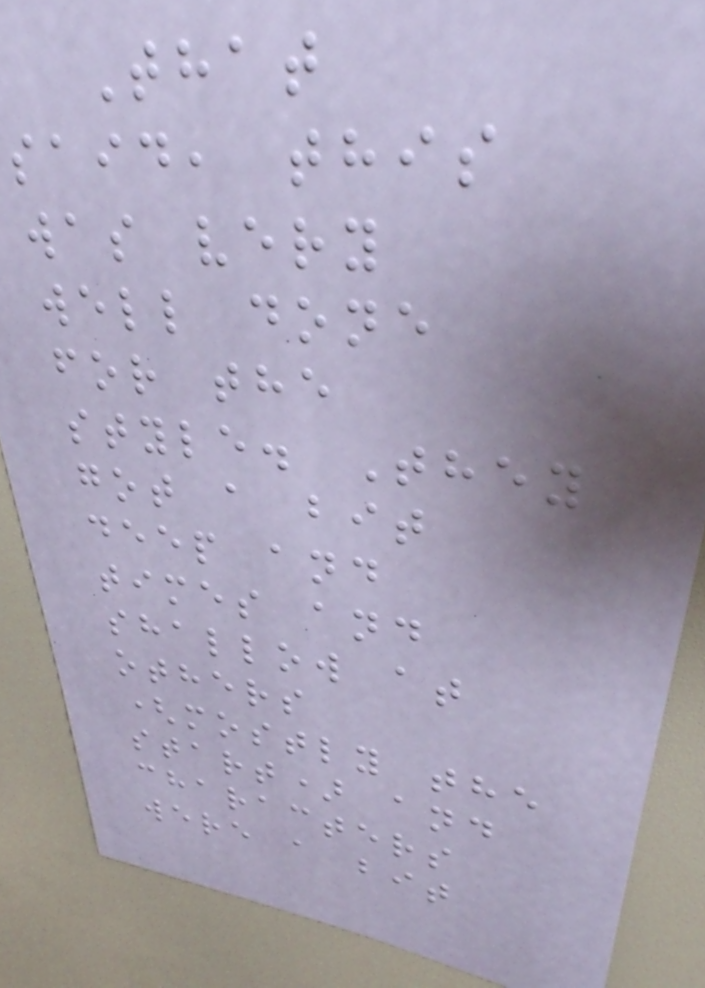That
said, this
was very
well done
for the
style. They
got a bit
deep and
times and
shallow at
others
(mostly the
start) and
characters
were a bit
